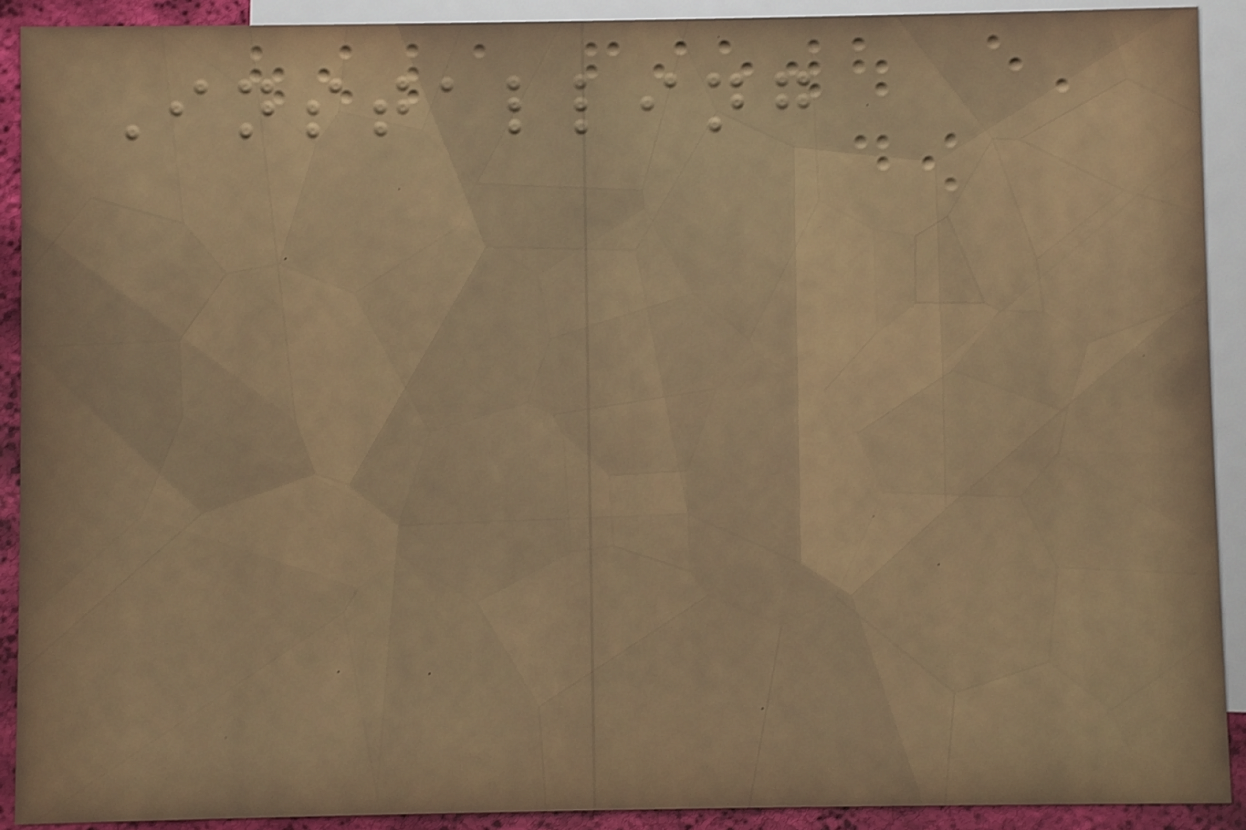Installing
